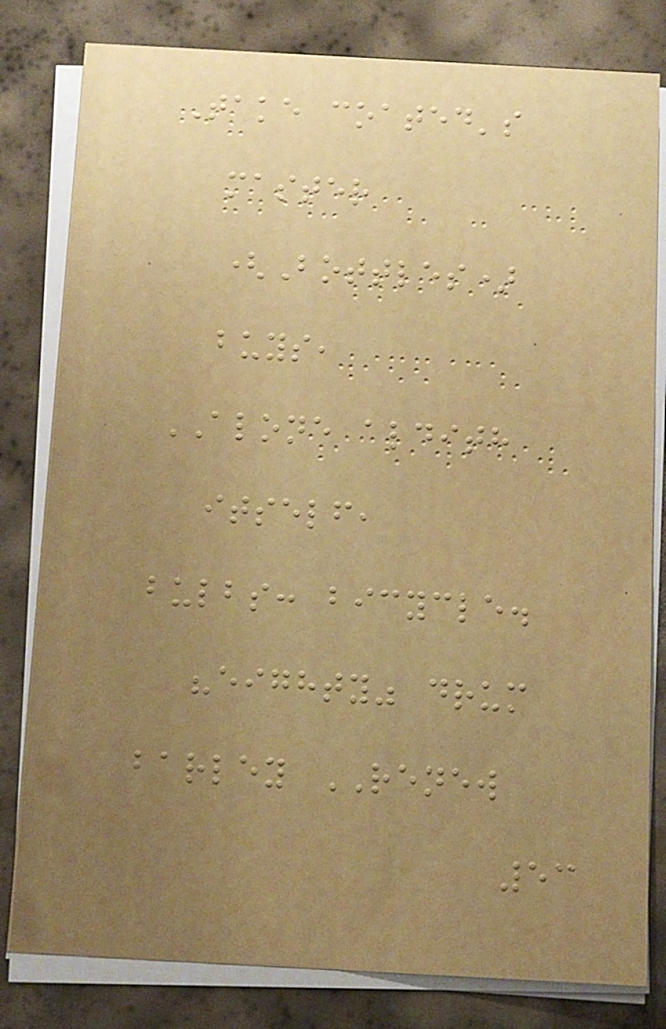Take coated's
master
(Bottles)
buys,
ALONE aldith
itself,
bulbs: bicycle.
"eighty" drum
barley RENEW
53
